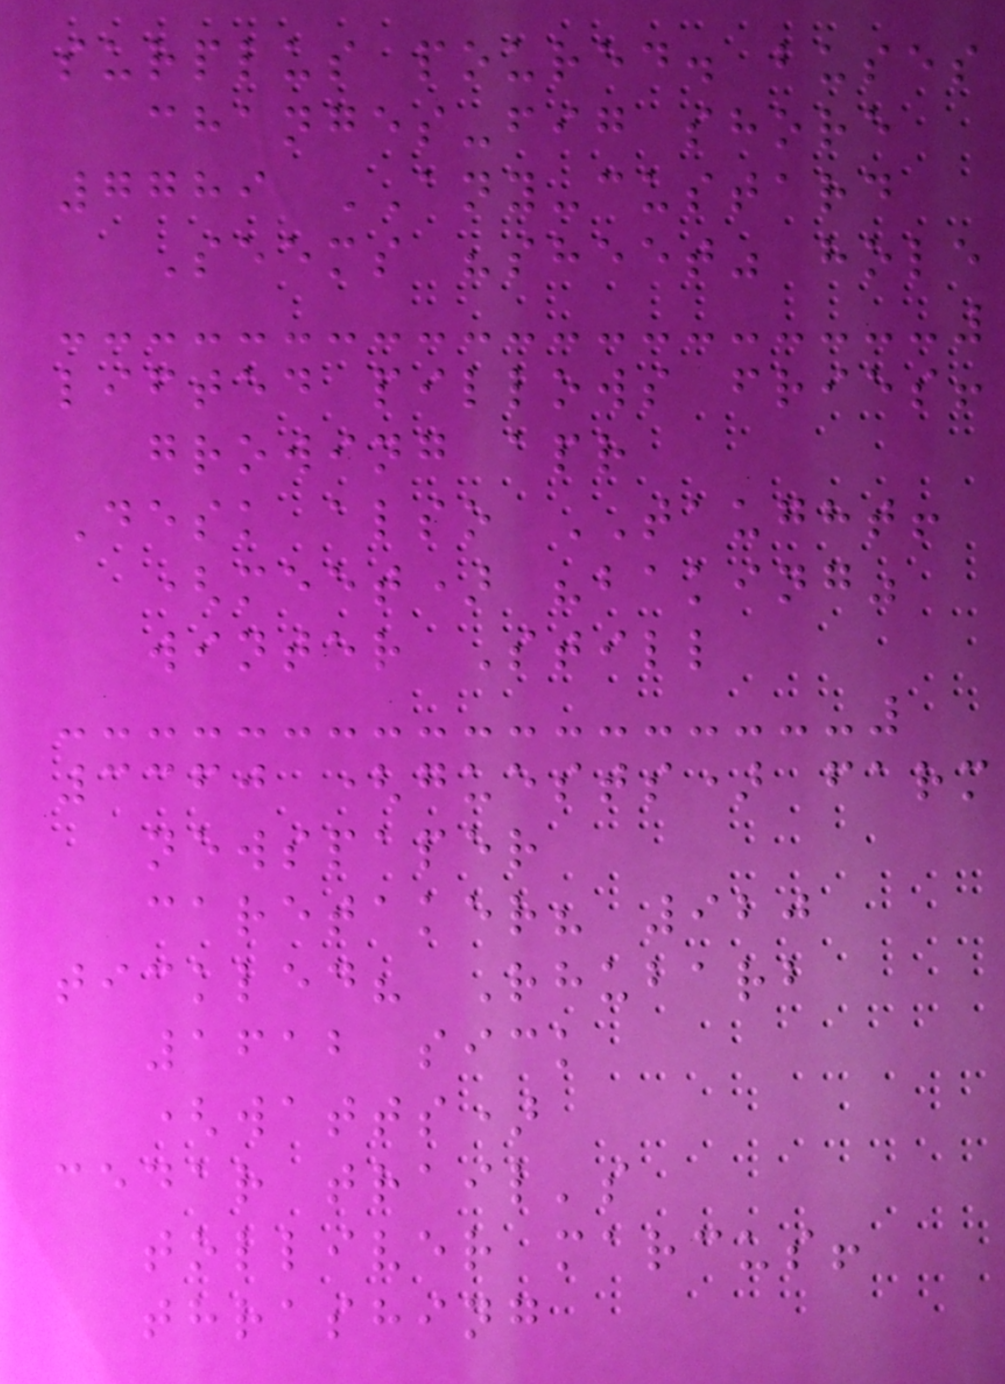surplus poured. buses
changes-fig shore
7789 ANY-custard
Seems "sheet" hole
lifted pillows fries!
growing apr
Desk also TAUGHT!
(meet) "baking"
winter Still
3360 (guests) farm
newspaper
caretaker? 920
tickled? Rhubarb
1612 sick
(watts)
cedar trail's
tolliver marcus!
thrashing
